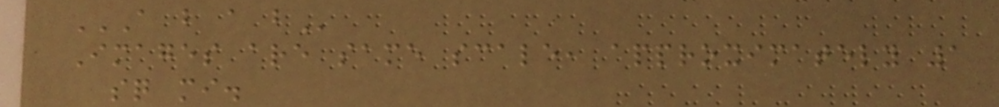A B A B
Images are same scale, approximately 1
sq mi.
